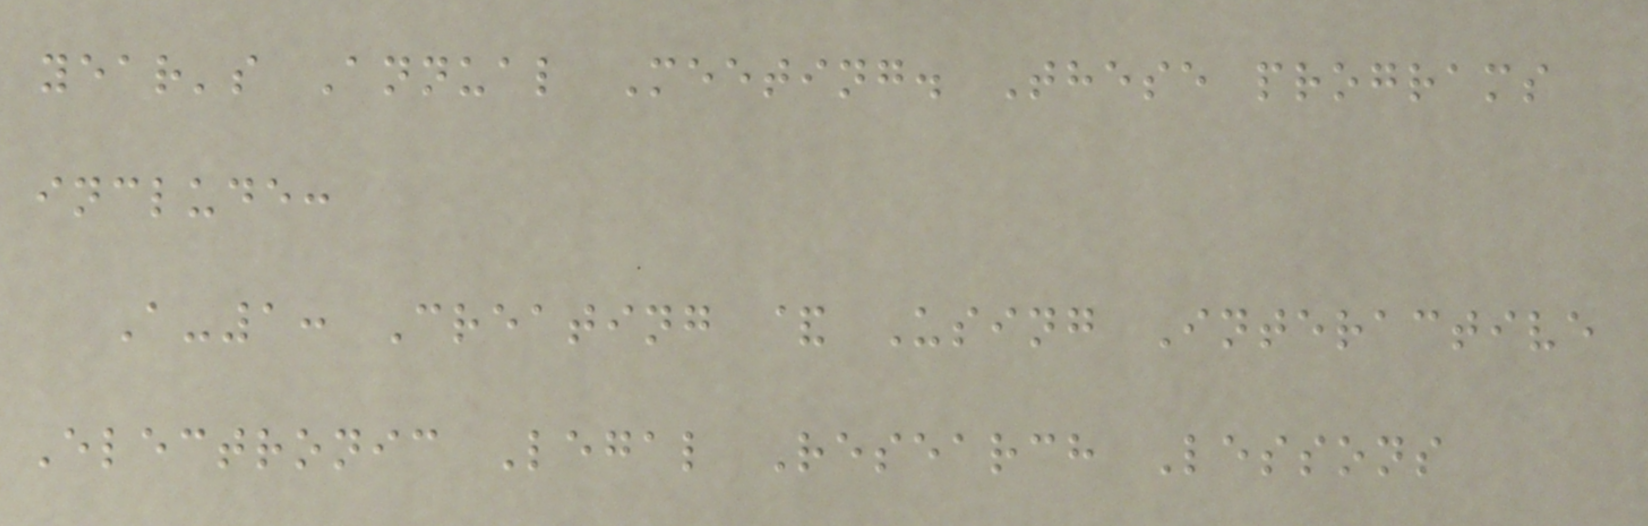year's Annual Meeting. These programs
include:
A-1: Creating & Using Interactive
Electronic Legal Research Lessons
